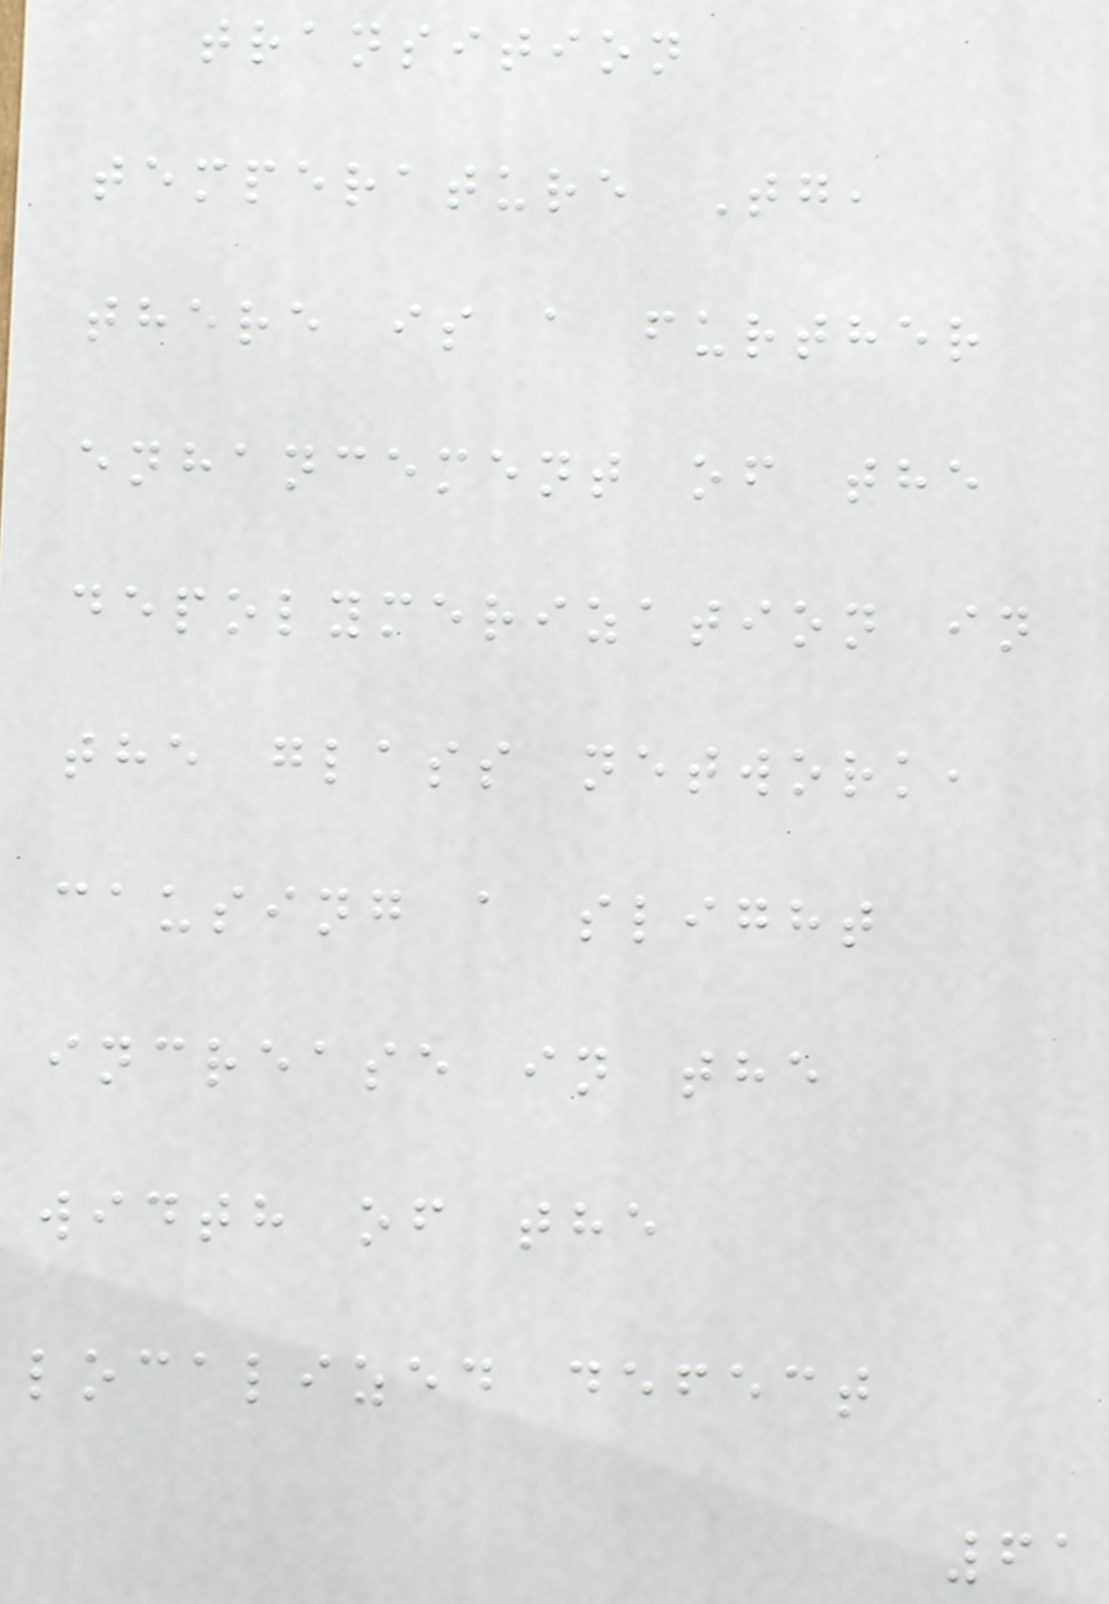transition
temperature Tg,
there is a further
enhancement of the
depolymerization in
the glass network,
causing a slight
increase in the
width of the
localized defect
61
